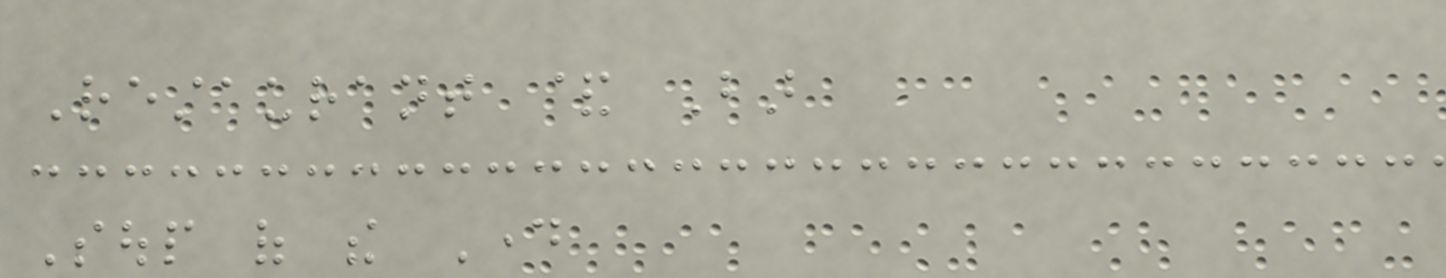Restaurant & Bar
Soup of the Day
